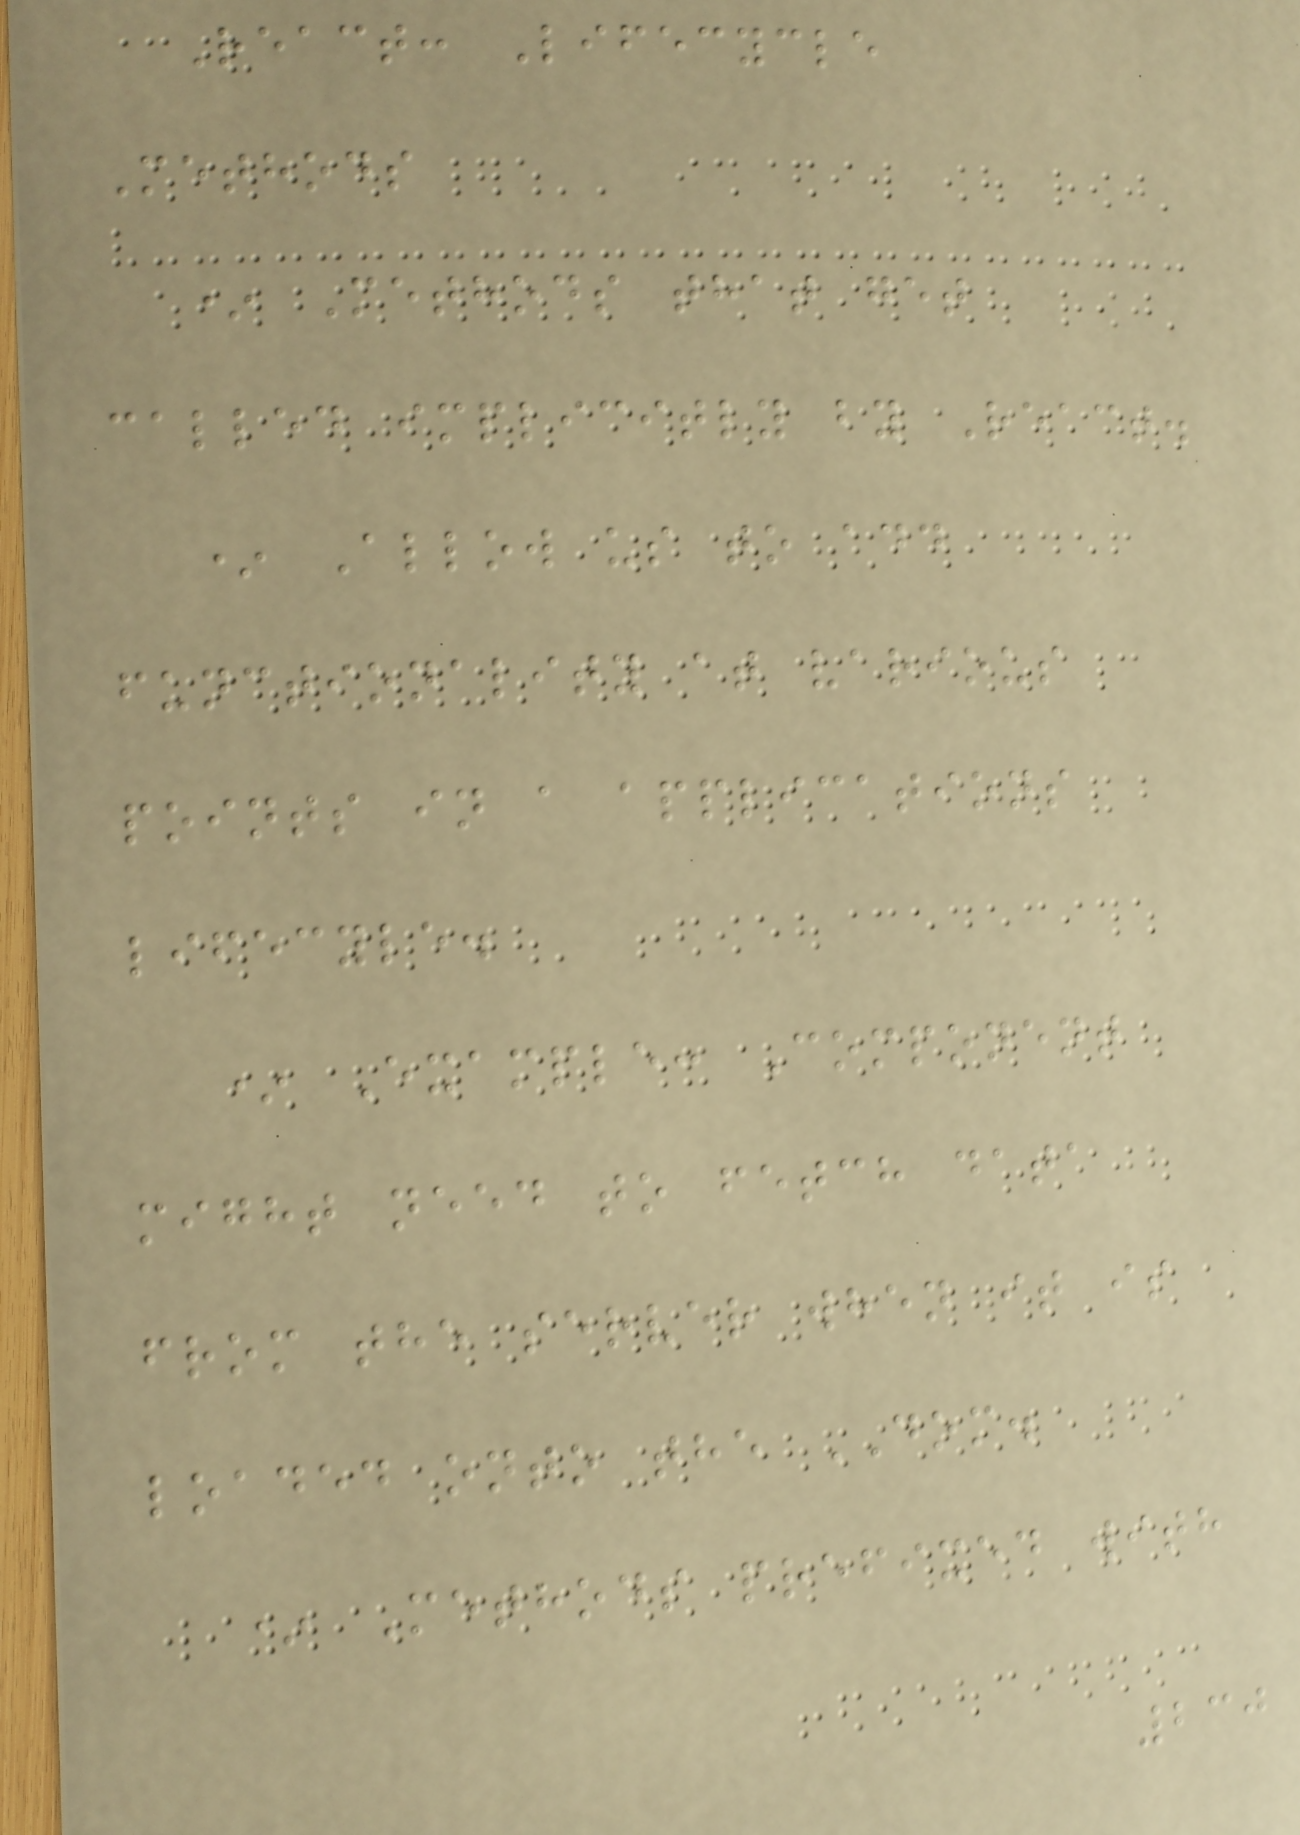React: Lifecycle
Methods
* Methods that get
called implicitly by React.
* Allow us to add
functionality at various
points in a applications
lifecyle.
* Example: Component
might need to fetch data
from the server when it is
loaded onto the DOM.
* Methods prefixed with
230
